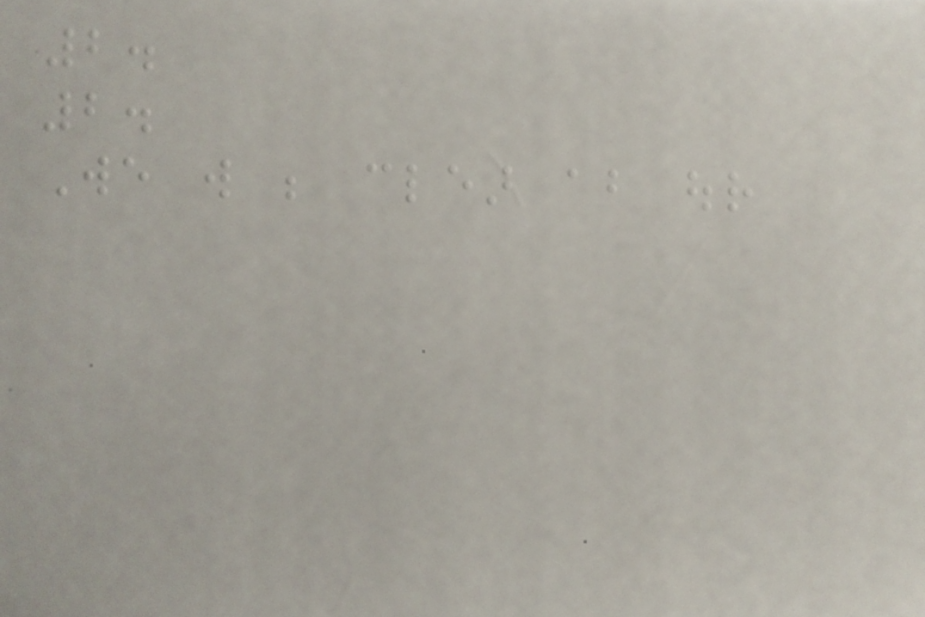2.
2.
We will be clear about our
